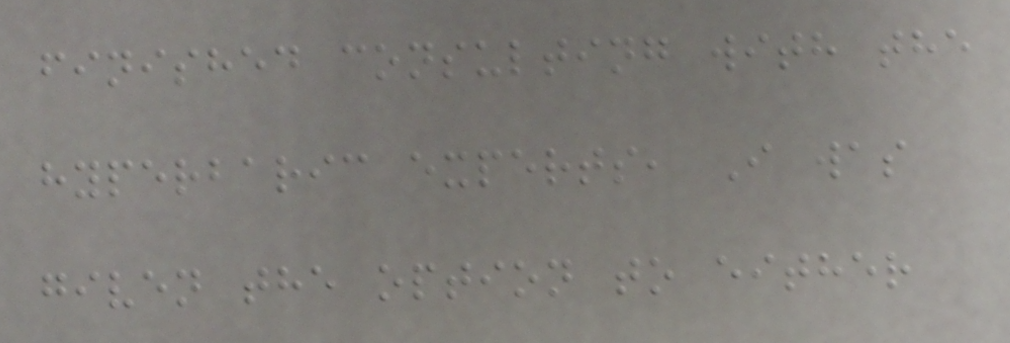finished consulting with the
hyperbaric experts, I was
given the option to either
